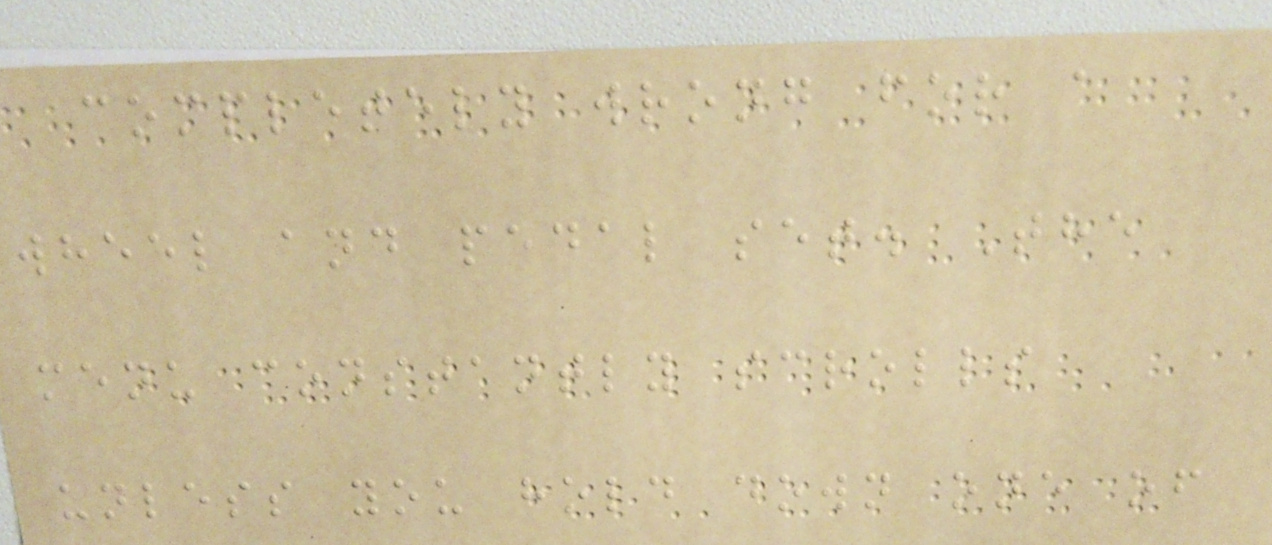completely wrong for a
wheel and pedal set. The
menu constantly scrolls
unless you hold down one of
